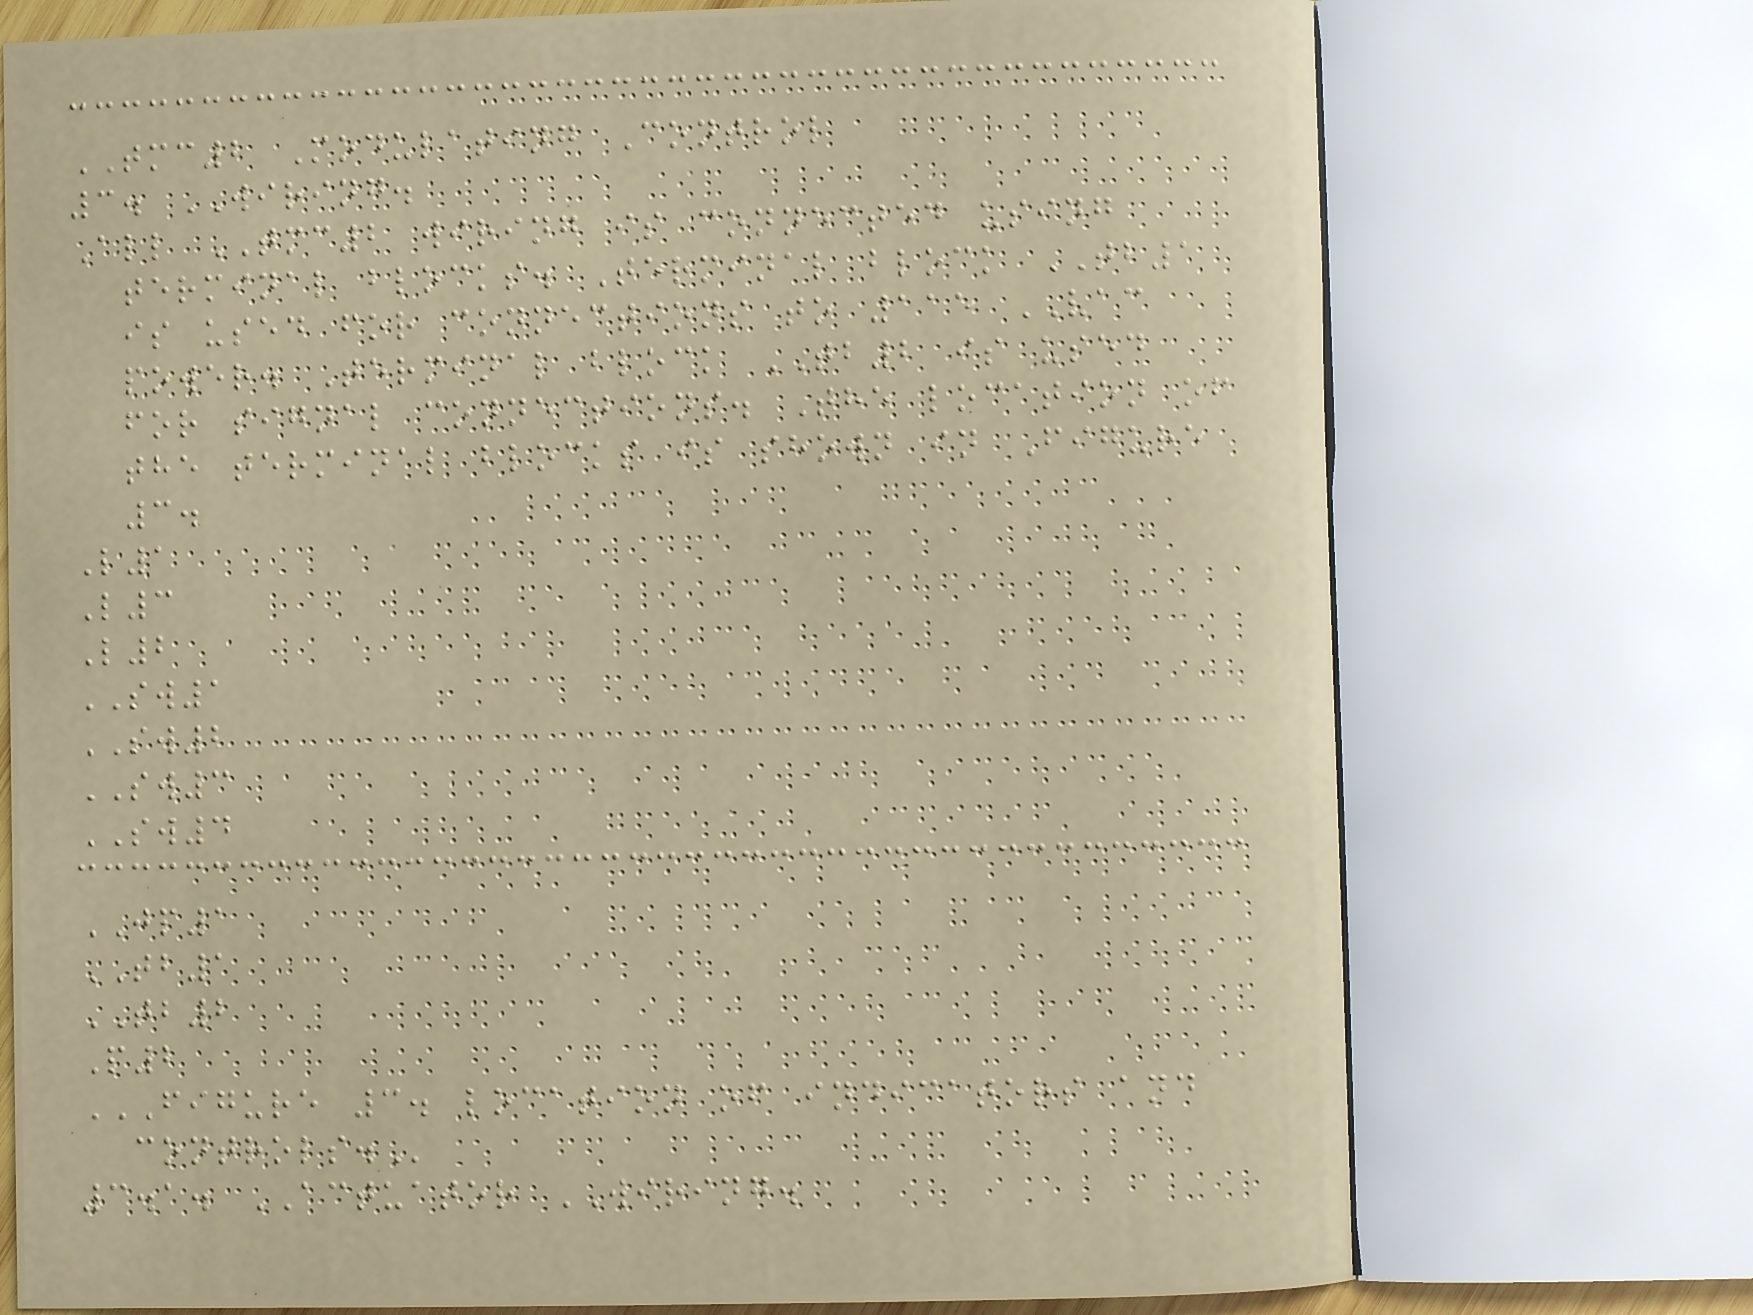TMC2 Modulating Control
3. WIRING.
All TMC2 wiring is connected using
terminal blocks. Terminal block TB1
is used for connections to 115 VAC
power. Terminal block TB2 is used
for signal connections. The location of
the terminal blocks is shown in Figure
3.
L1
L3
L2
SW1
SW2
SW3
SW4
JP1
TB1
TB2
P2
FIGURE 3. LOCATION OF INDICATORS AND
CONTROLS.
3.1. ACTUATOR WIRING.
